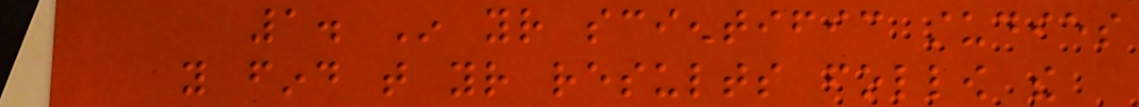1. In your scientific studies
you find that your results follow the
